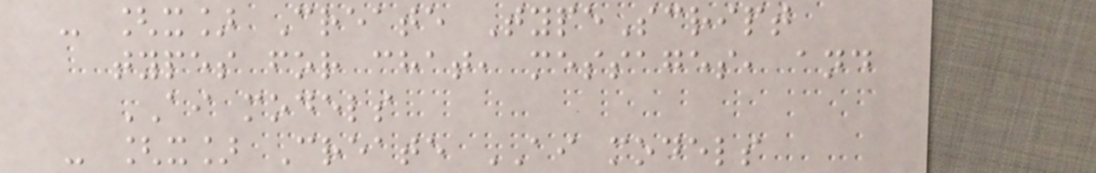- [x] Create TypeScript
types for chat, messages, and
AI models
- [x] Create AI models
